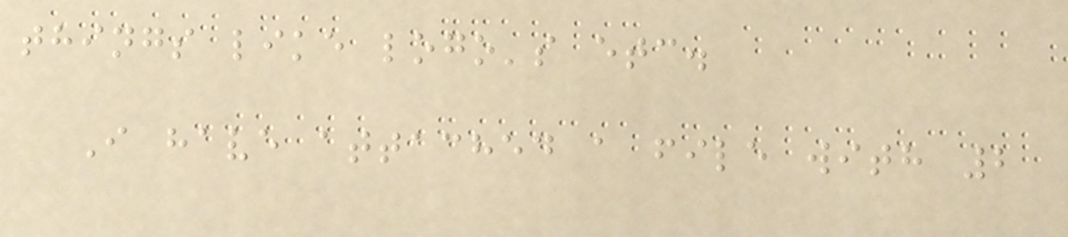things like logo's etc.
I have attached a file with 2
